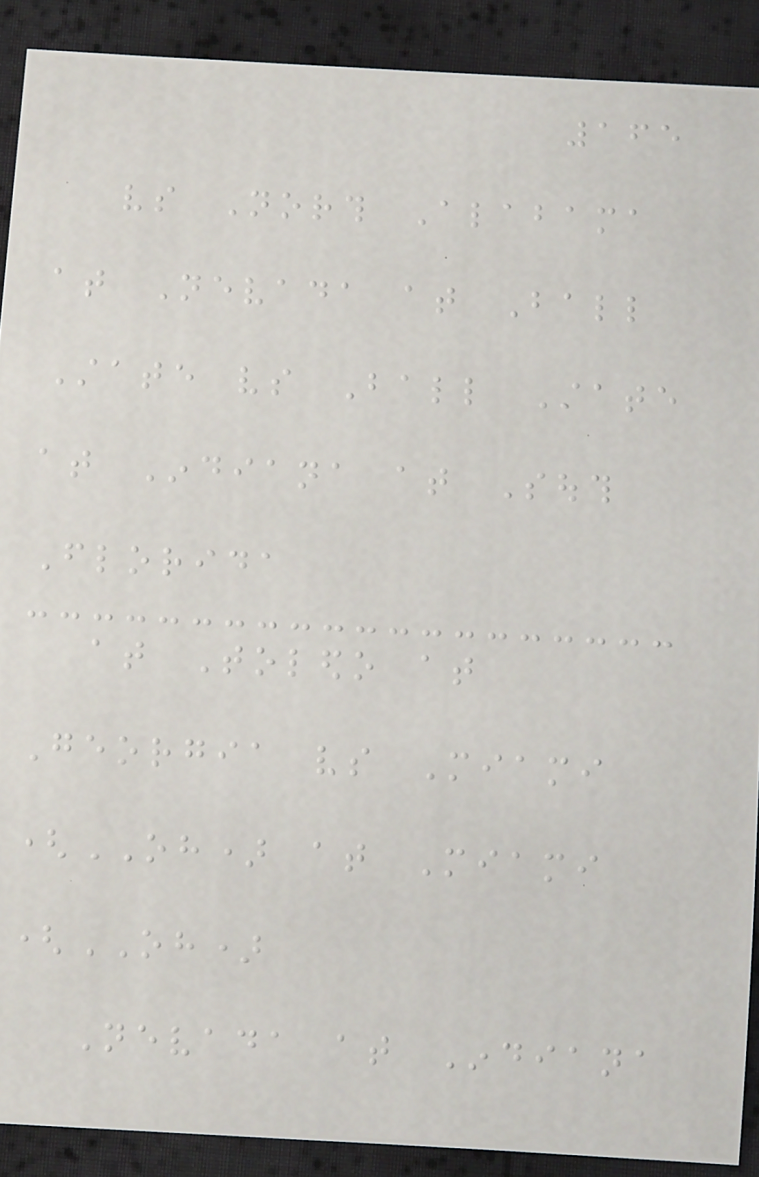165
vs North Alabama
at Nevada at Ball
State vs Ball State
at Indiana at South
Florida
at Toledo at
Georgia vs Miami
(OH) at Miami
(OH)
Nevada at Indiana
